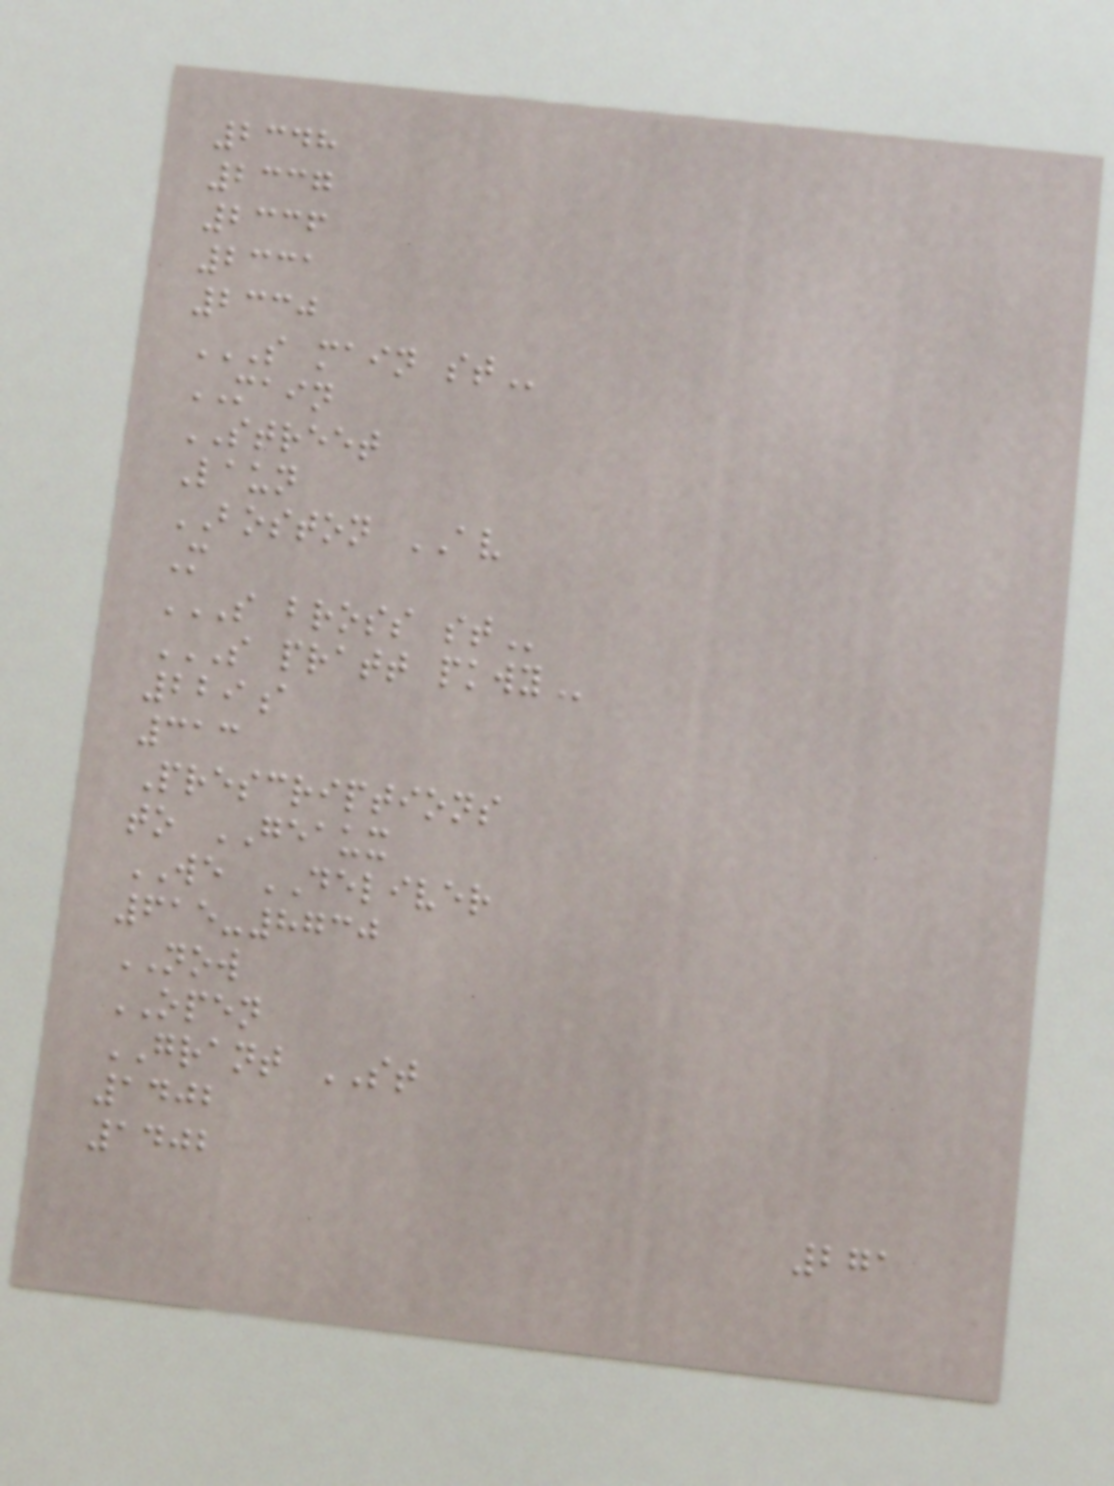2348
2337
2336
2331
2330
S MAIN ST
MAIN
STREET
Laun
BOSTON AV
M
S BROSS ST
S PRATT PKWY
229a
313
Prescriptions
to GEAUX
WE DELIVER
615-8730
NOW
OPEN
GRANT ST
1402
1402
271
